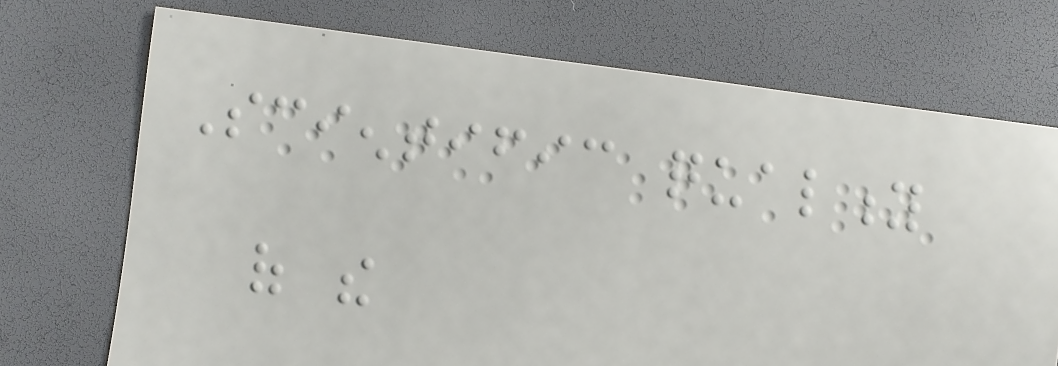Scientific quality
of the
